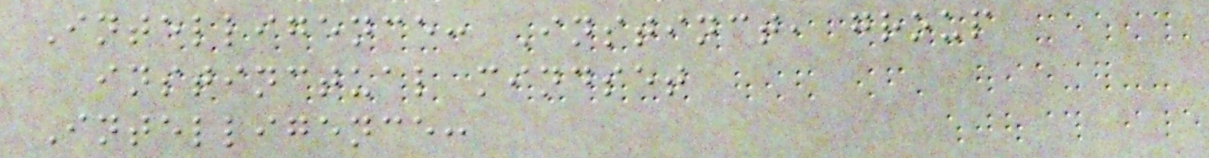Intelligence: Instinct, group
instinctual mindset
Intelligence:
